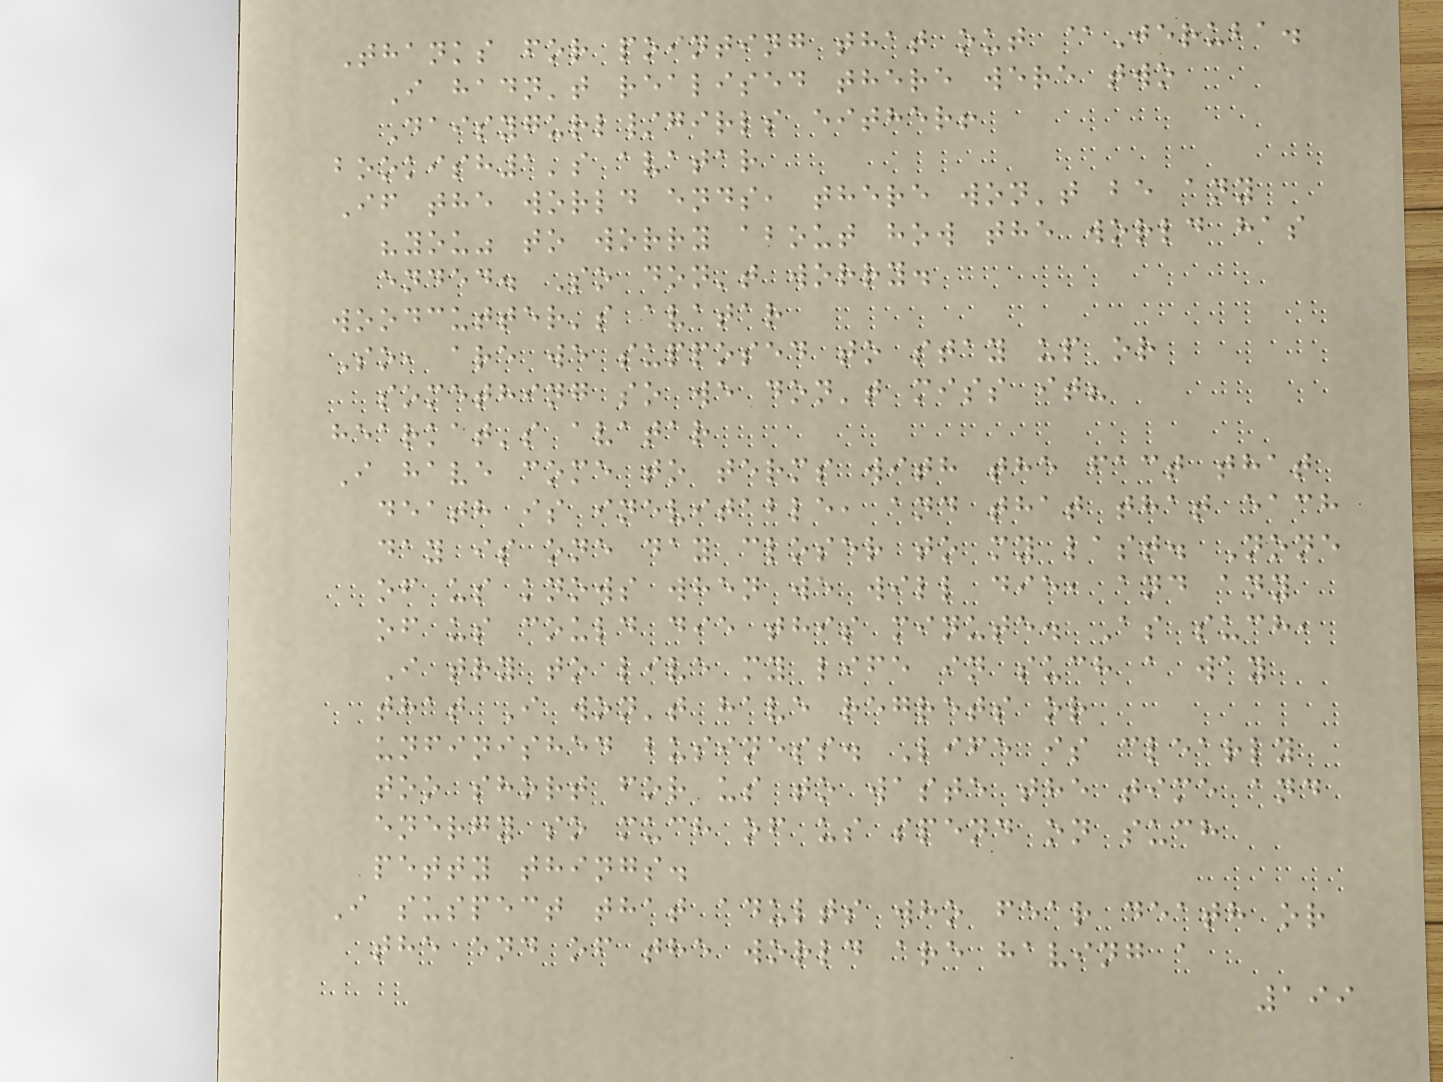Thanks for pointing that out @Jeruba.
I hadn't realised there were two
Daisygurl/girls either!
bookish1's avatar
If the world ends, there won't be any
"you" to worry about how the world has
ended. So don't worry.
woodcutter's avatar
So, are we supposed to stay up or
something so we don't miss it?
hearkat's avatar
I have come to terms with the fact that
death is inevitable, and that that each
day is one day closer to my last. None
of us knows when we will die, and any
of us could die this minute. As such,
I try to live my life in such a way
that I won't have regrets or
unfinished business. Life is clearly
too short for us to waste the time and
energy so much of us spend on such
petty things.
I suspect that adults who fear death or
the end of the world are having a
199
